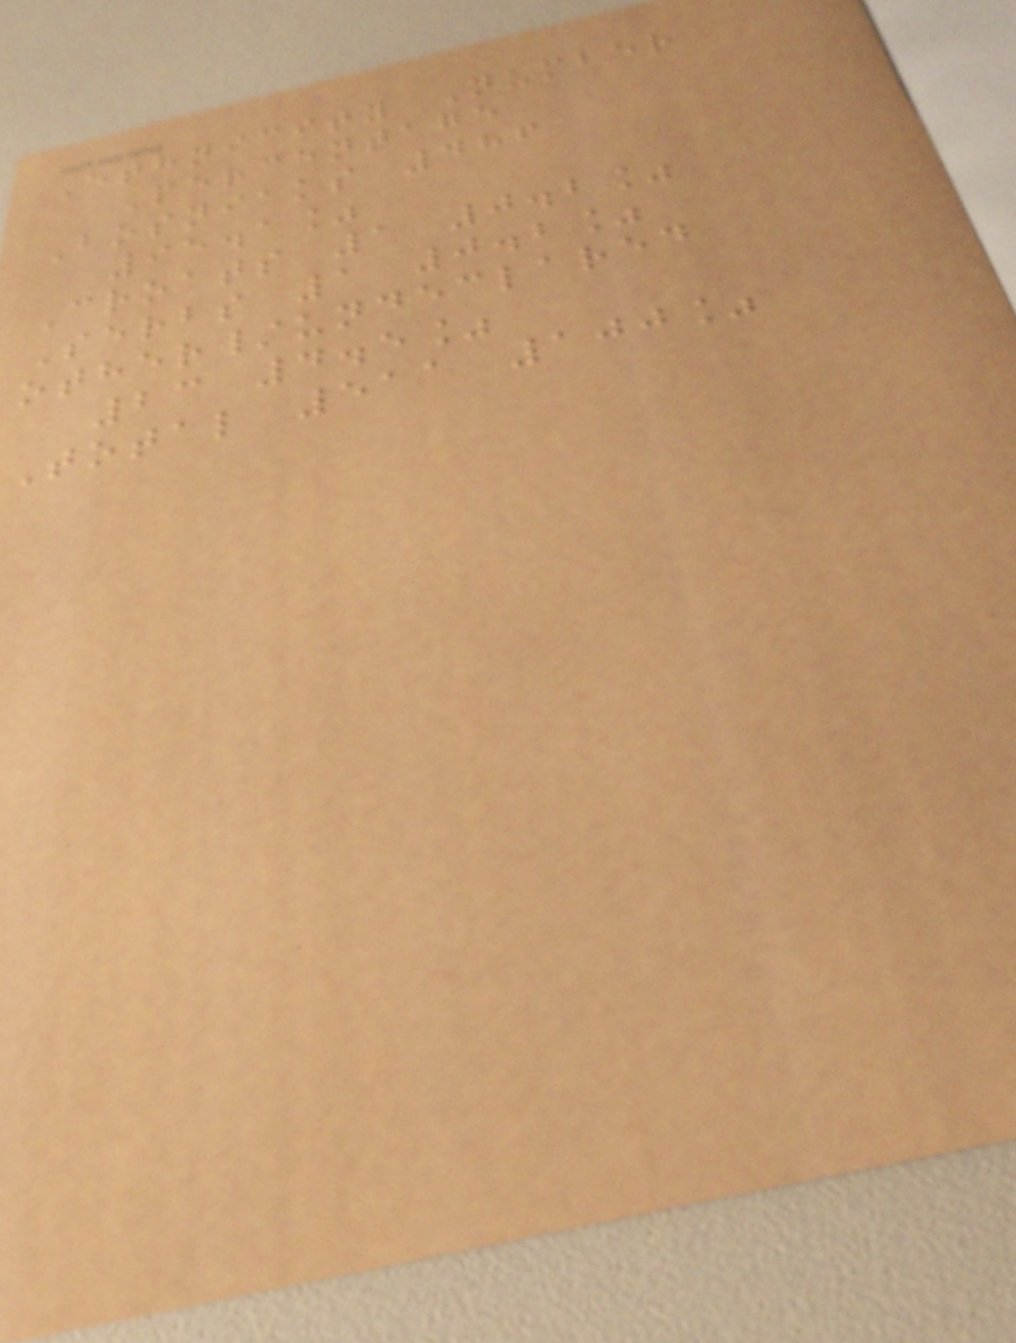Ethnicity Number
Percentage
Bosniaks 486
95.1%
Croats 1 0.2%
Serbs 1 0.2%
other/undeclared
23 4.5%
Total 511 100%
